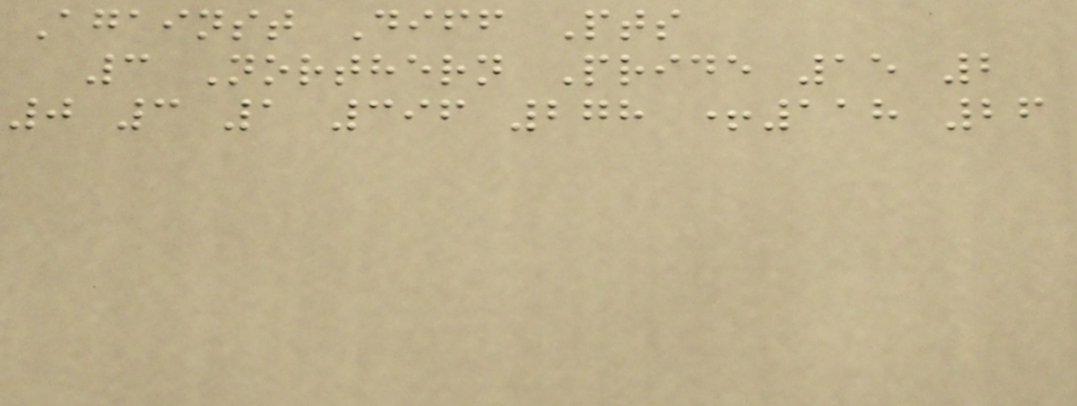Against Diff Pts
3 Northern Pride 15 2
0 3 1 396 278 +118 26
